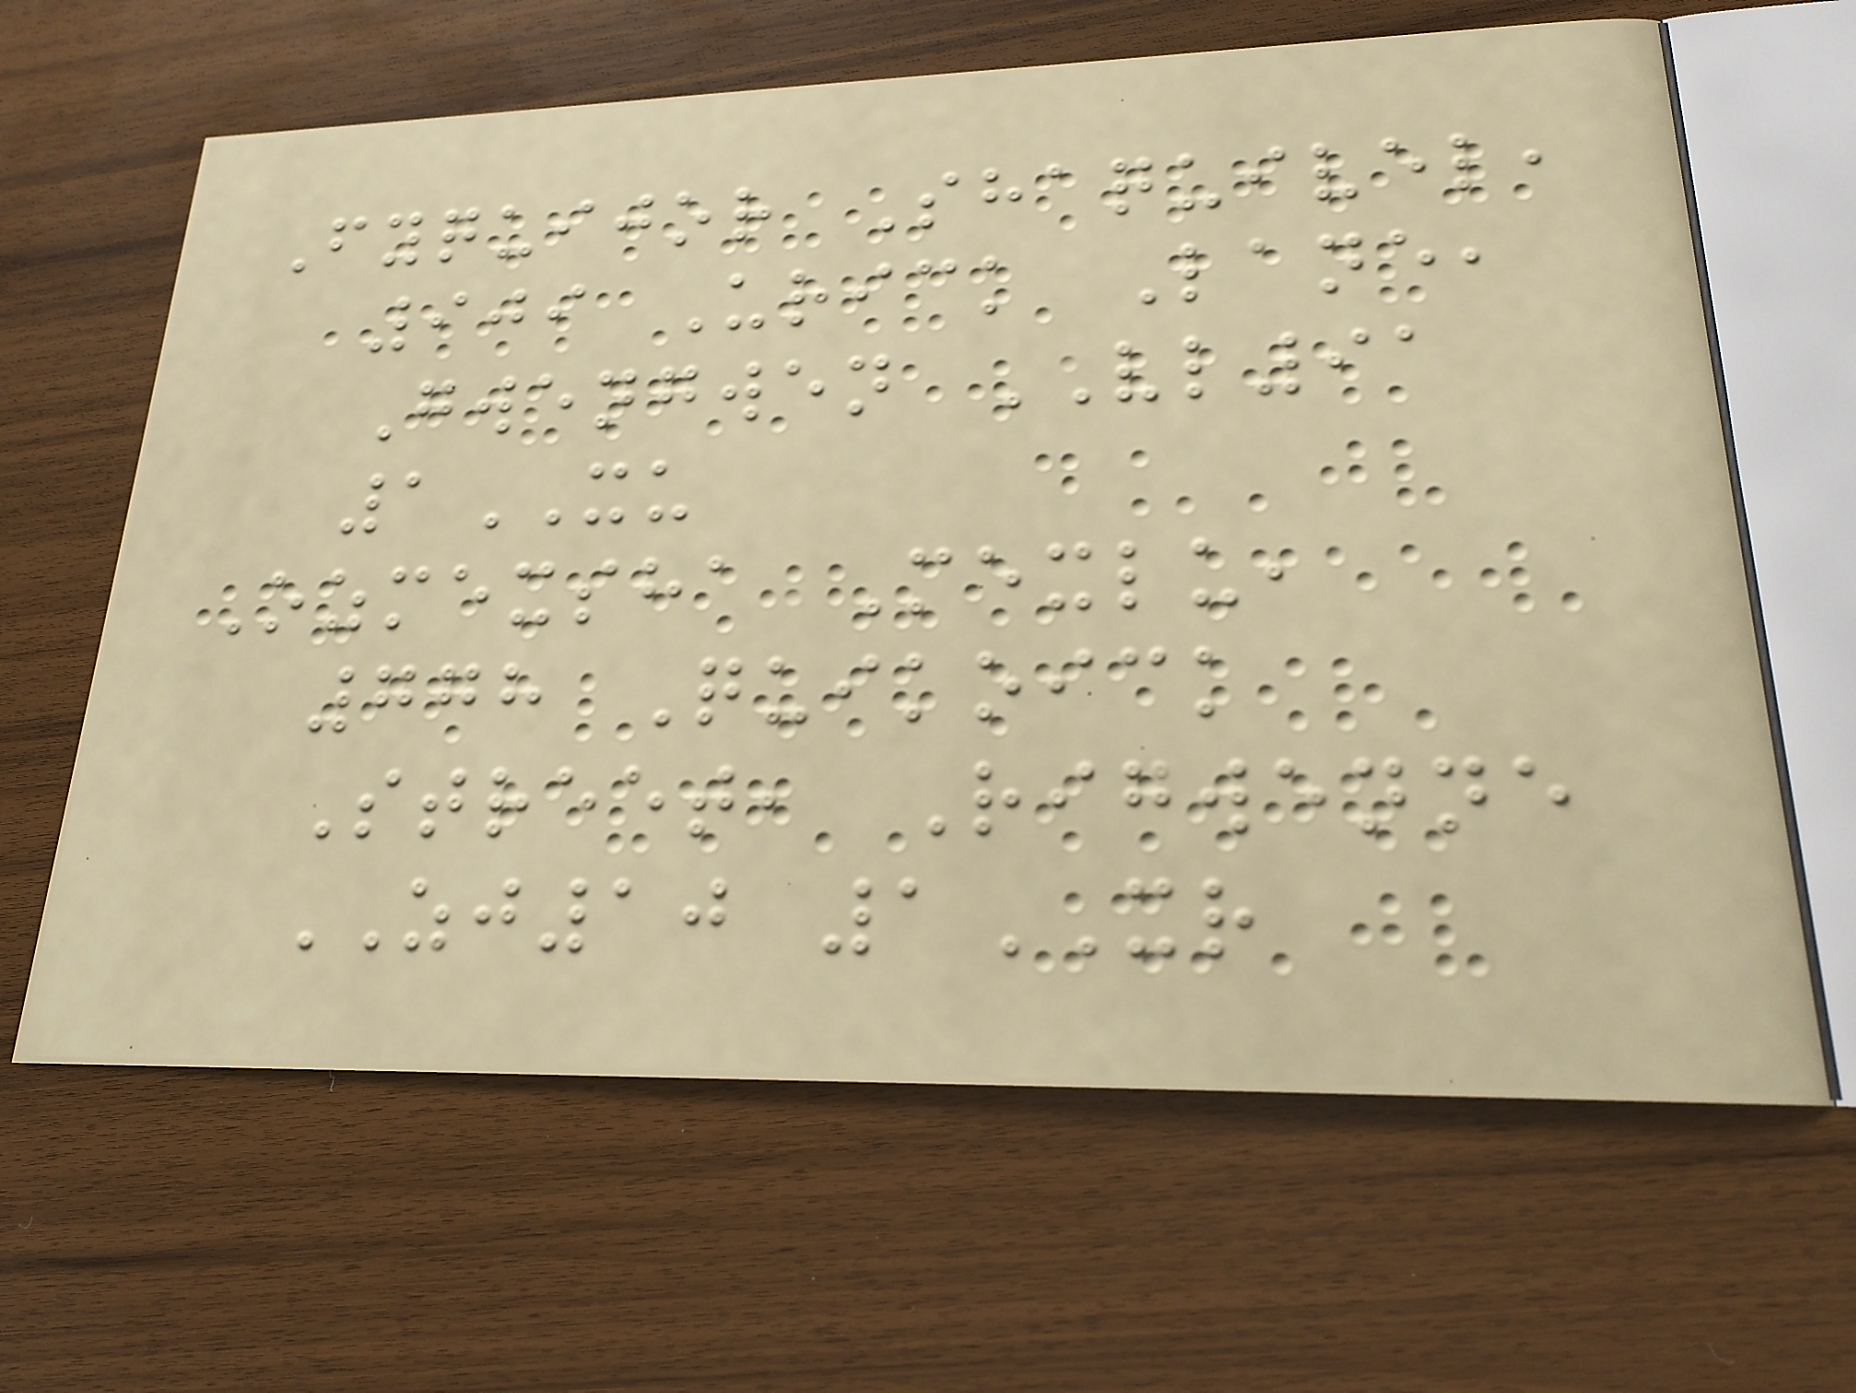Fyquijor Shaquivel,
909 Urick Lane,
Gwengwen VL91
1XU
Ozmexsha Mexlu,
778 Quikoick
Street, Rigwenne
ZJ10 1XR
